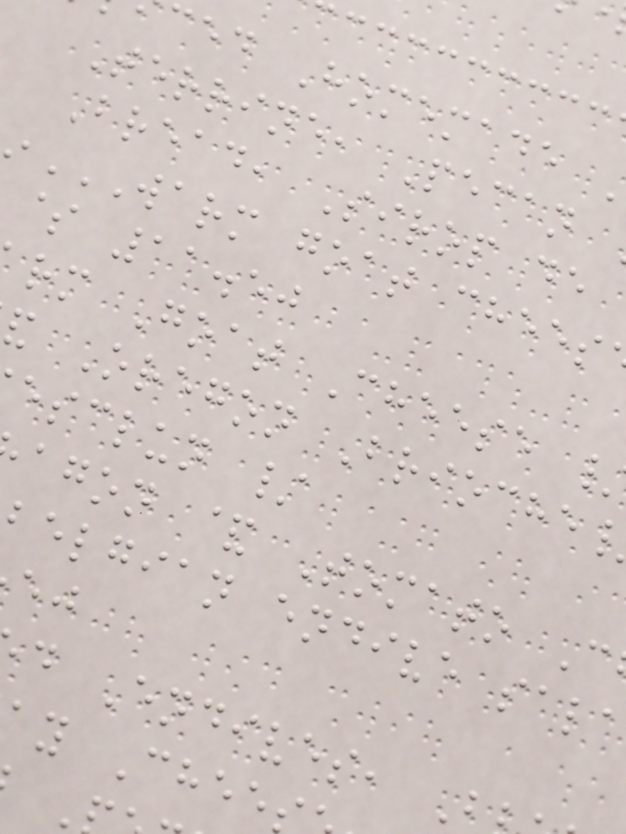ced Homemade
Terrine, Pecan
Bread, Sirop de
$ 11.50
rm Goat Cheese
Oregon Brioche
esclun /
agon & Tomato C
belgian endive
d Endives,
y Chee
